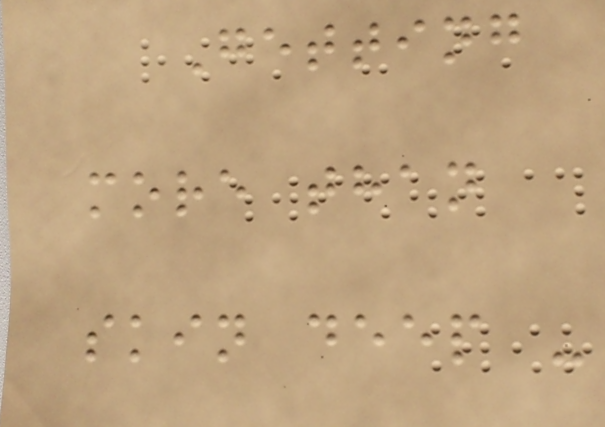Getting
more than
skin deep -
